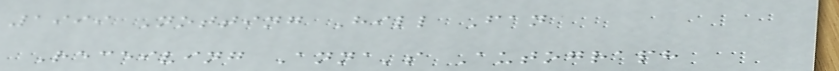1999 Notting Hill Fan
Receiving Anna's Autograph
